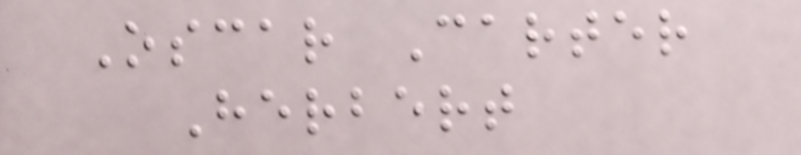Oscar Carter
Herbert
